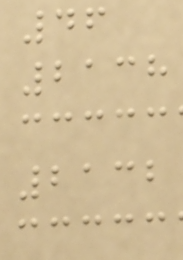46
2138
2132
